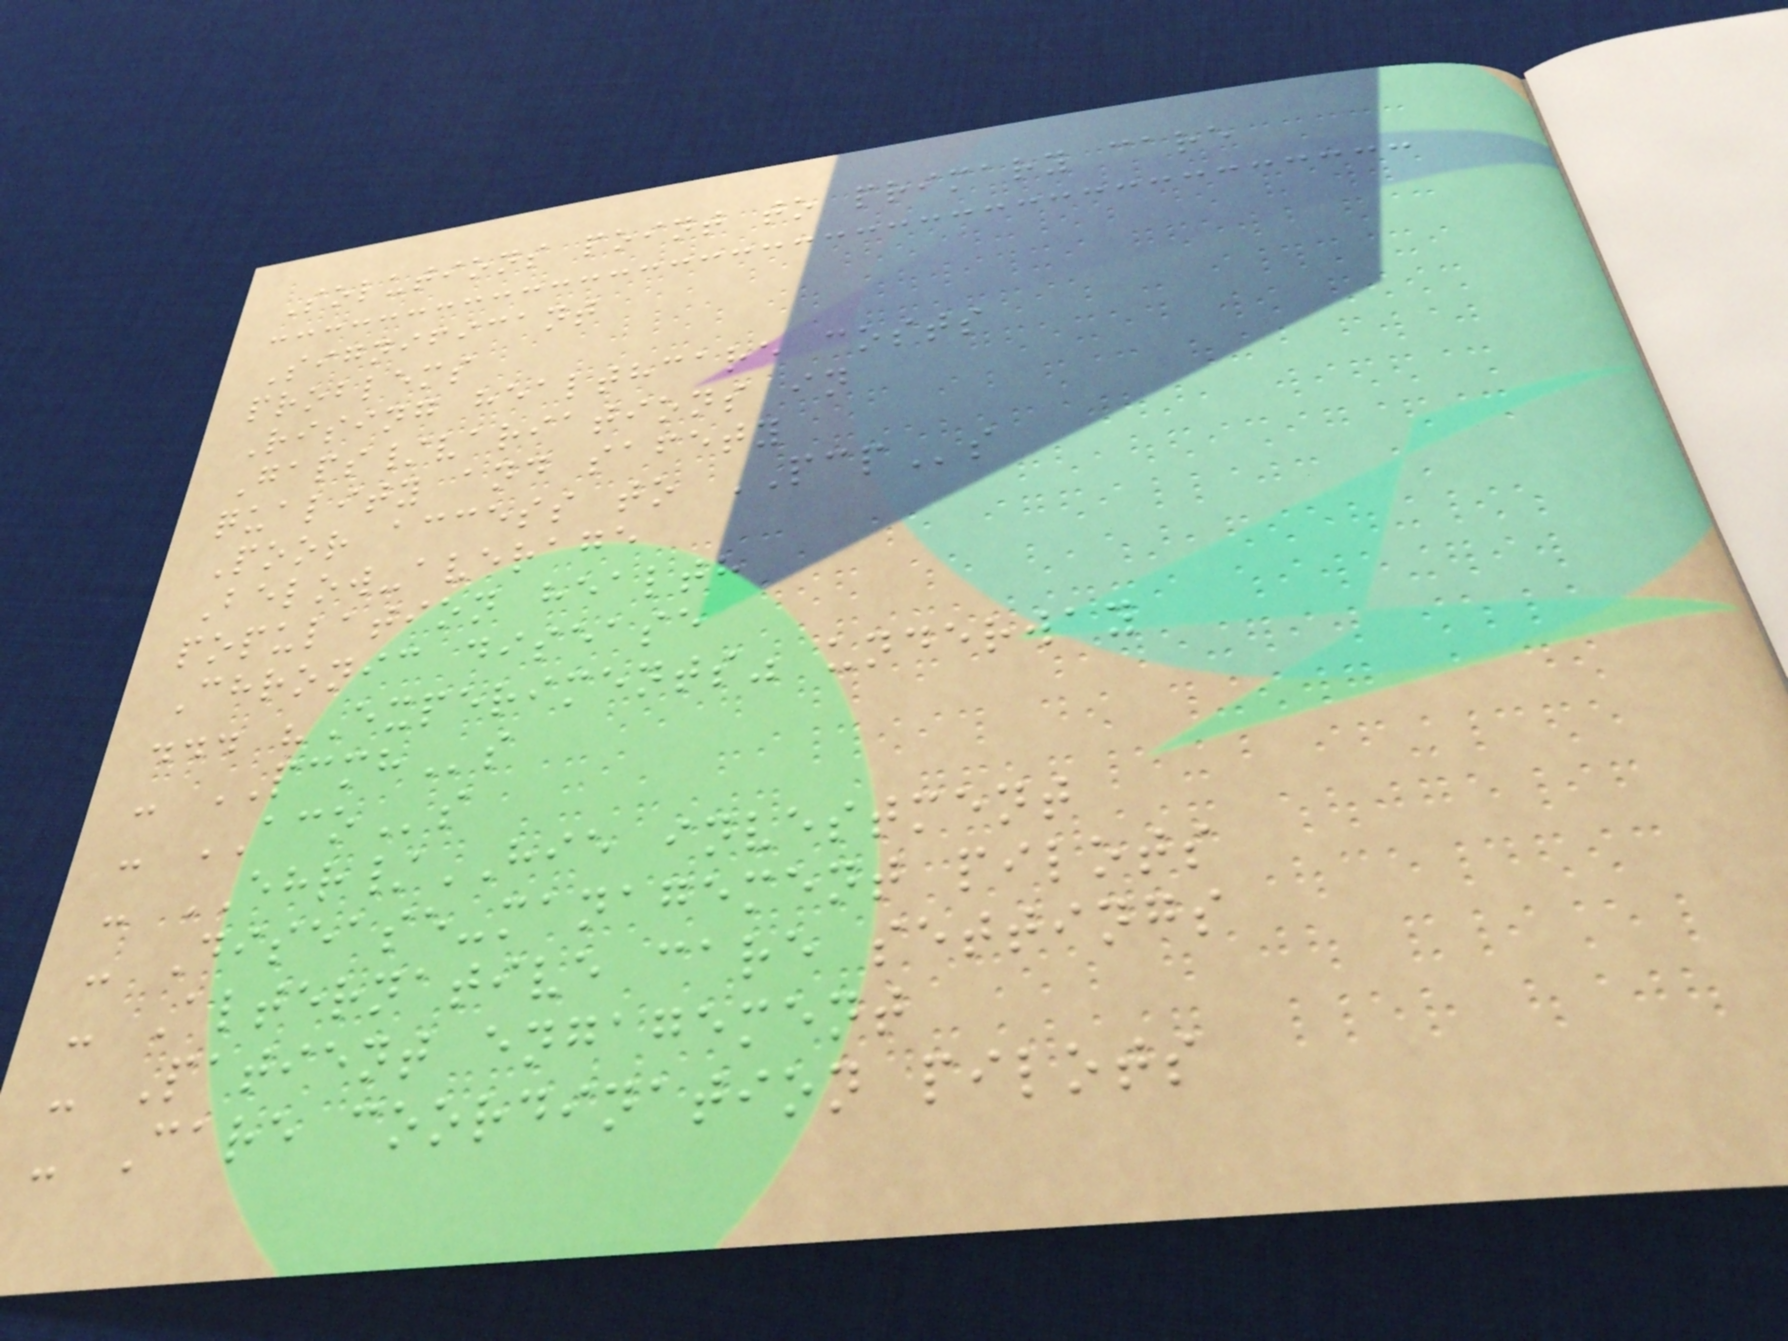Solutions point to primary care
Significant
problems
Rising healthcare costs
Gaps/variations in
quality and safety
Poor access to PCPs
Below-average
population health
Chronic disease
... "Experiments" underway
- PCMHs
- ACOs
- EHR/HIE investment
- Disease-management pilots
- Alternative care settings
- Patient engagement
- Care coordination pilots
